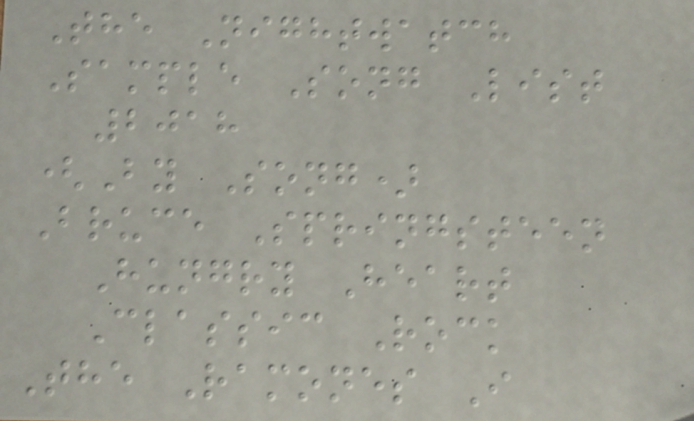The Nightwatch
Sample Song List
2018
(By Song)
Bruce Springsteen
Hungry Heart
Classic Rock
The Ramones I
